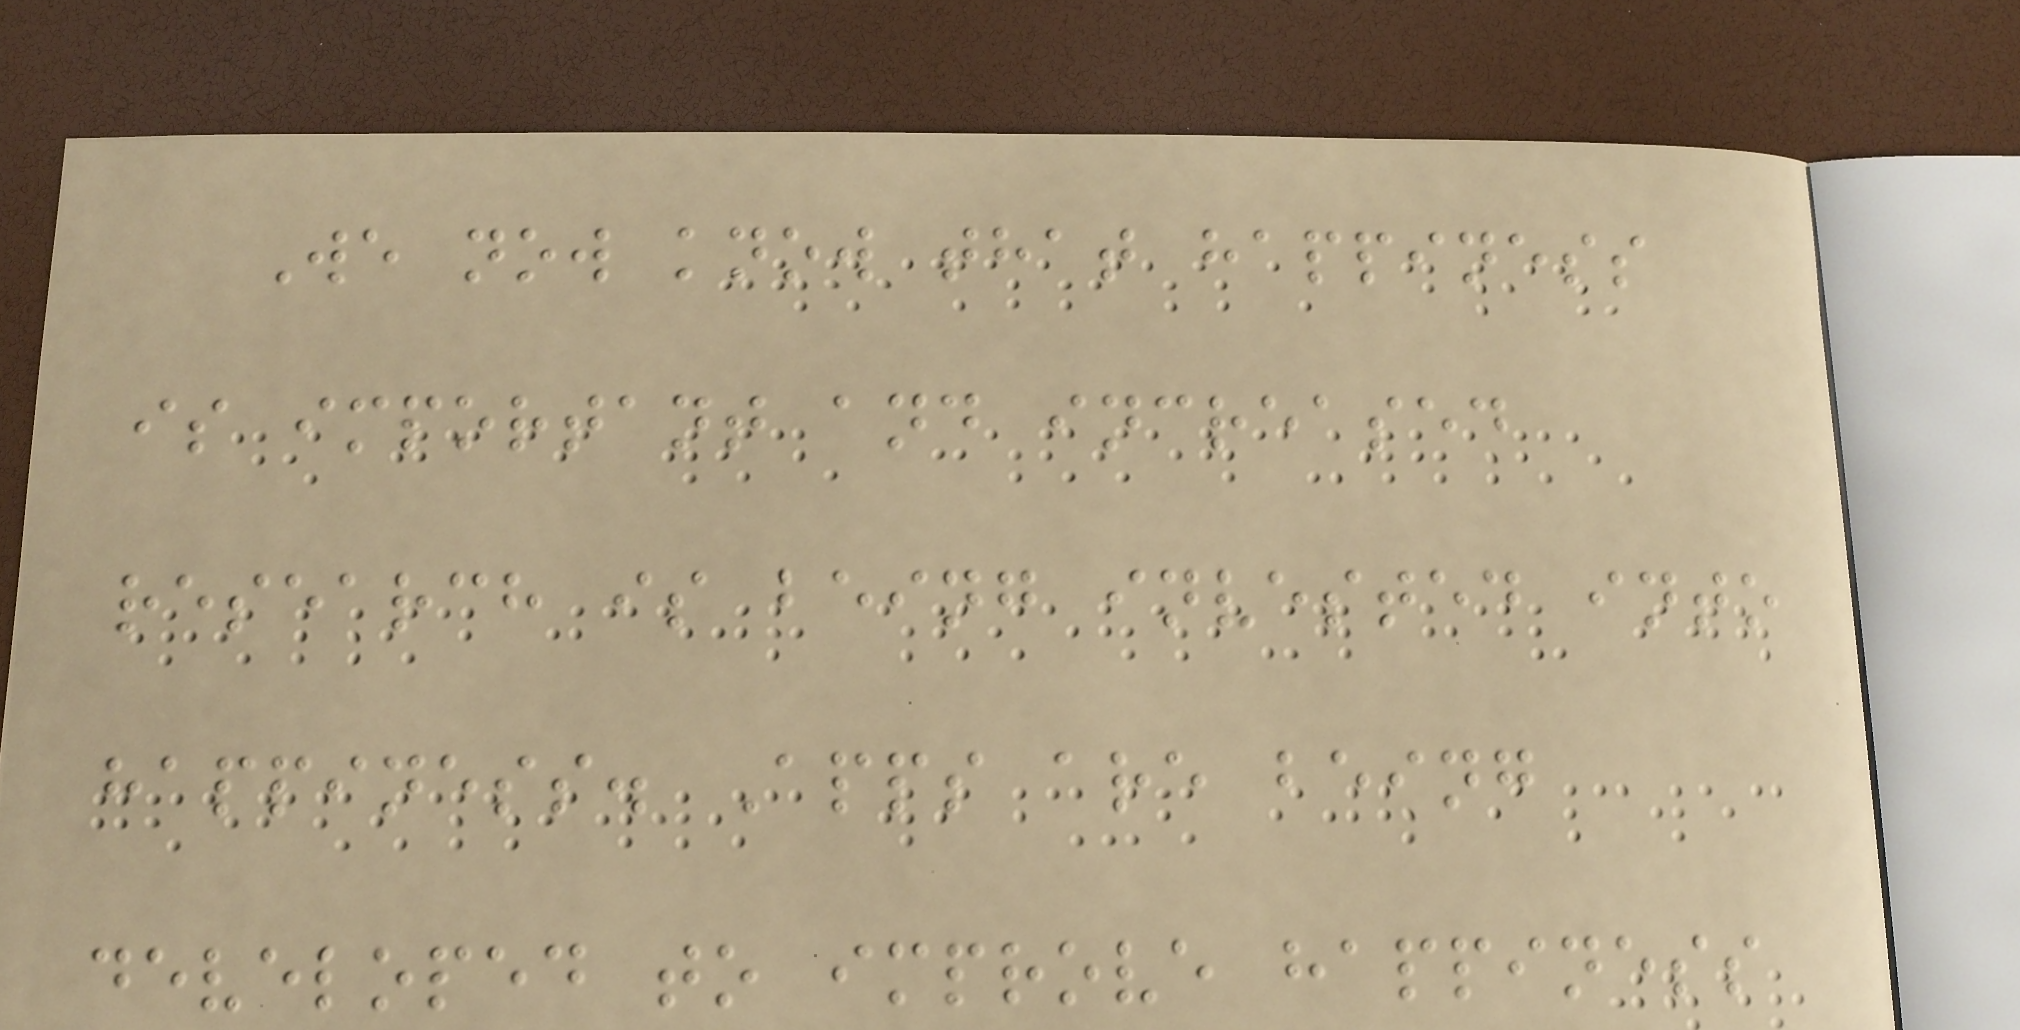We now know that happiness
is important and increased
research is being invested into
happiness. Apps are being
developed to improve happiness
